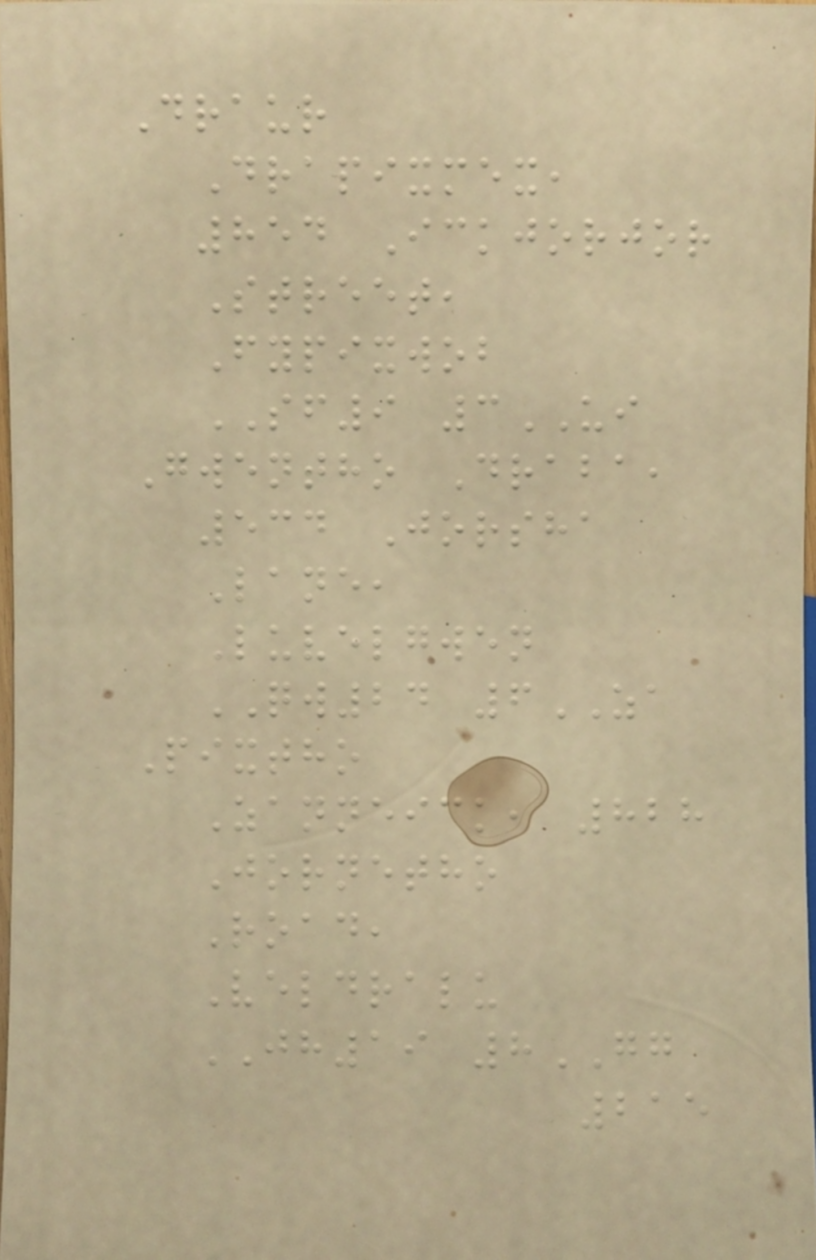Draur
Drapixmex,
854 Ickjorjor
Street,
Fypixwob
SF9 3UI
Gwentho Draba,
534 Jorsha
Lane,
Luvelgwen
QW24 6ZA
Pixtho
Zanneick, 828
Jornetho
Road,
Veldralu
JH19 8GG
215
